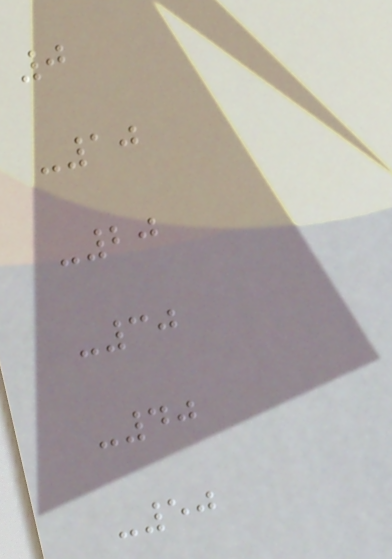0
-10
-20
-30
-40
-50
